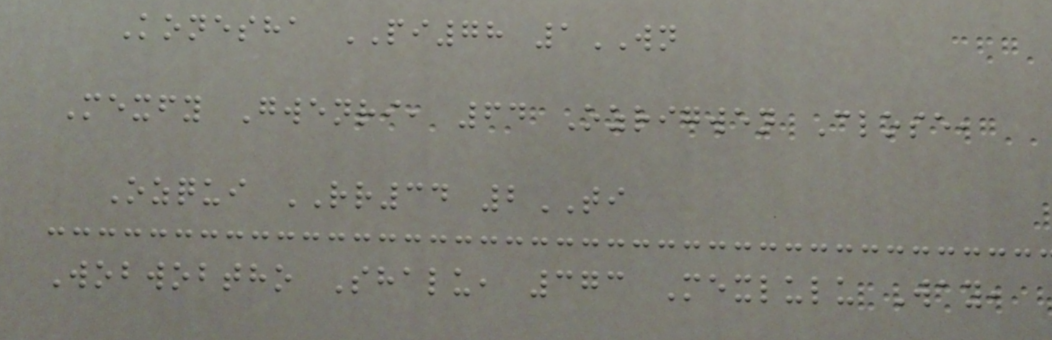Konesha PI78 1WN
Mexfy Gwenri, 64 Ozrigwen Close,
Ozqui RR34 2TI
Wobwobtho Shalu, 373 Mexlulu Way,
